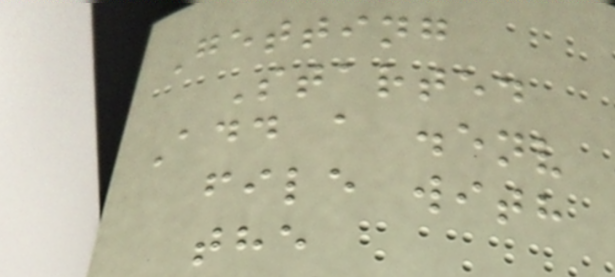Getting
Started
Add a .env
file with
the
